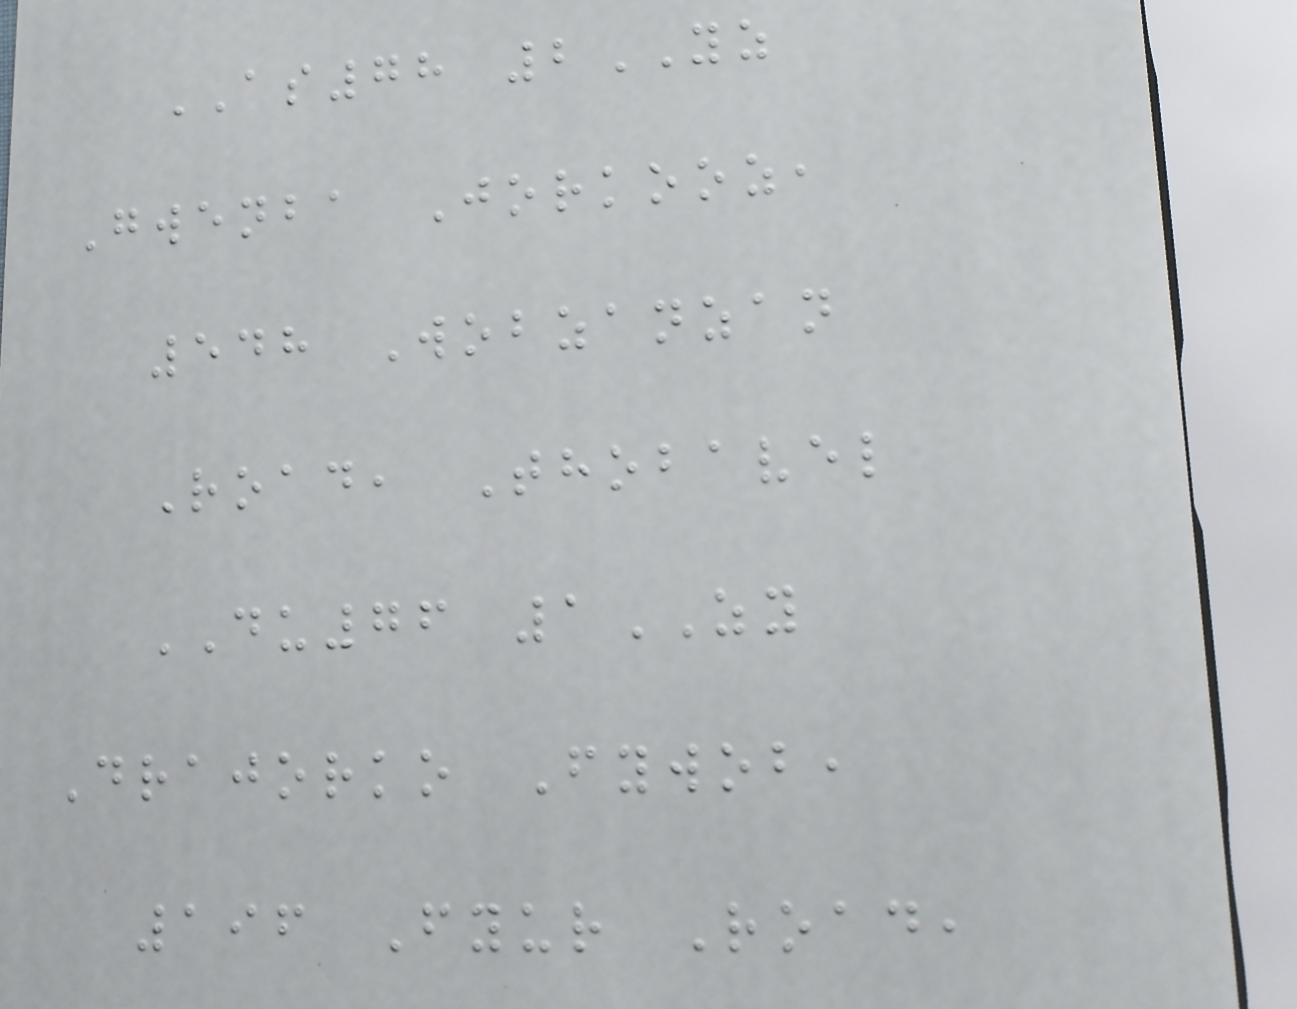AS78 2YZ
Gwenba Jorkooz,
548 Wobzanzan
Road, Thobavel
DU76 1ZY
Drajorko Fywob,
196 Fyur Road,
